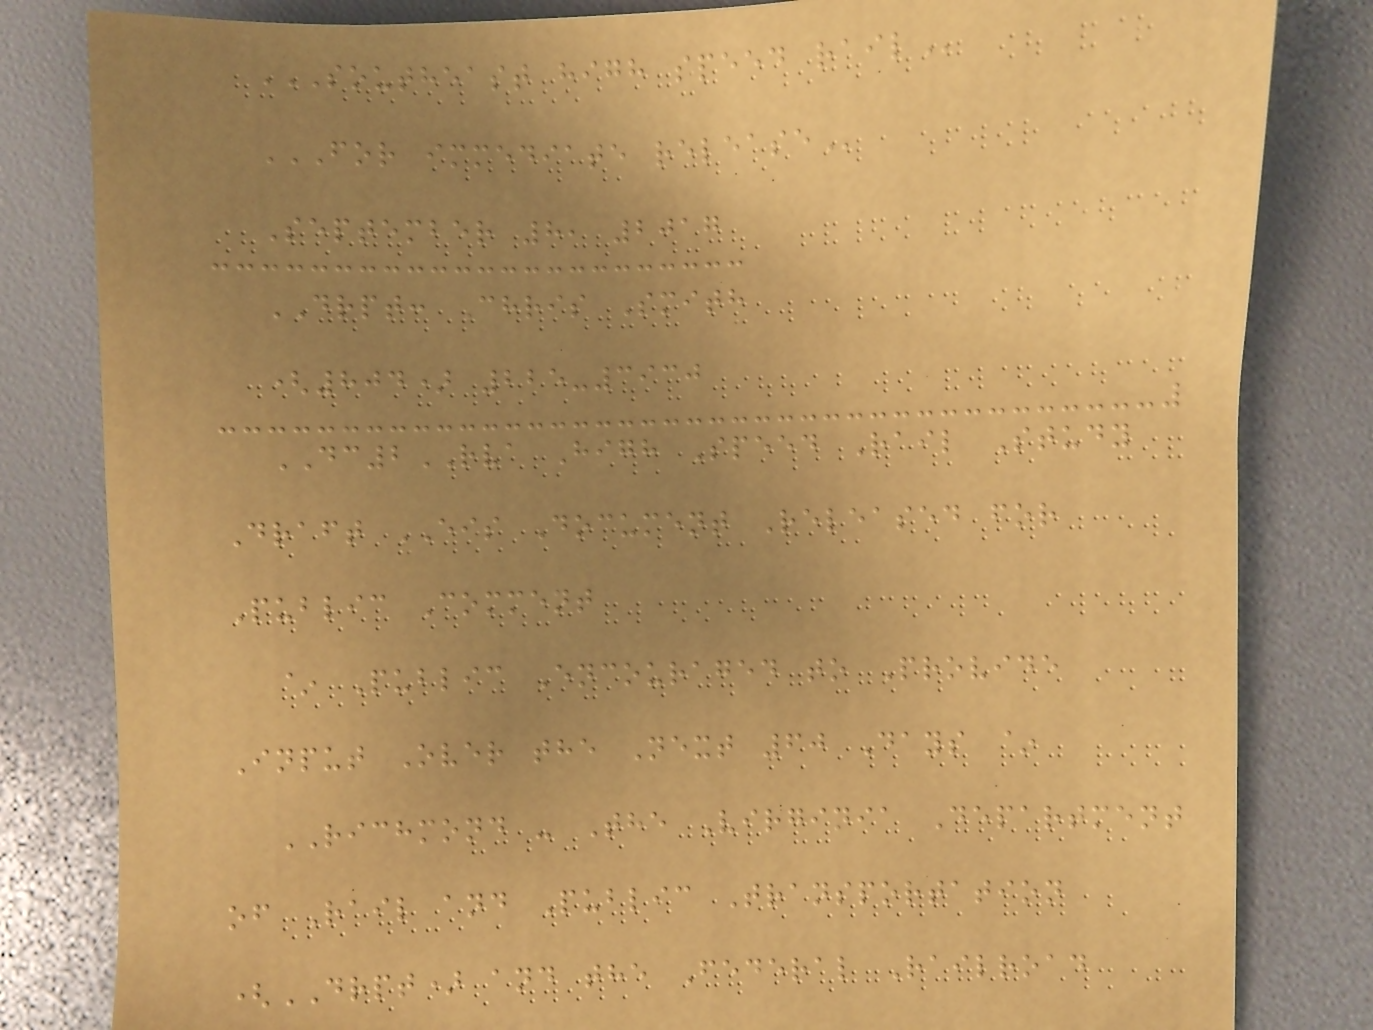SOUTHEAST HIGH SPEED RAIL
FOR IMMEDIATE RELEASE
September 8, 2017
DRPT: Chris Smith
(804) 225-3930
DC2RVA High Speed Rail Study
Draft EIS Document Released for
Public Comment
~ Public Encouraged to Provide
Input Over the Next 60 Days ~
RICHMOND - The Virginia Department
of Rail and Public Transportation
(DRPT) and the Federal Railroad
